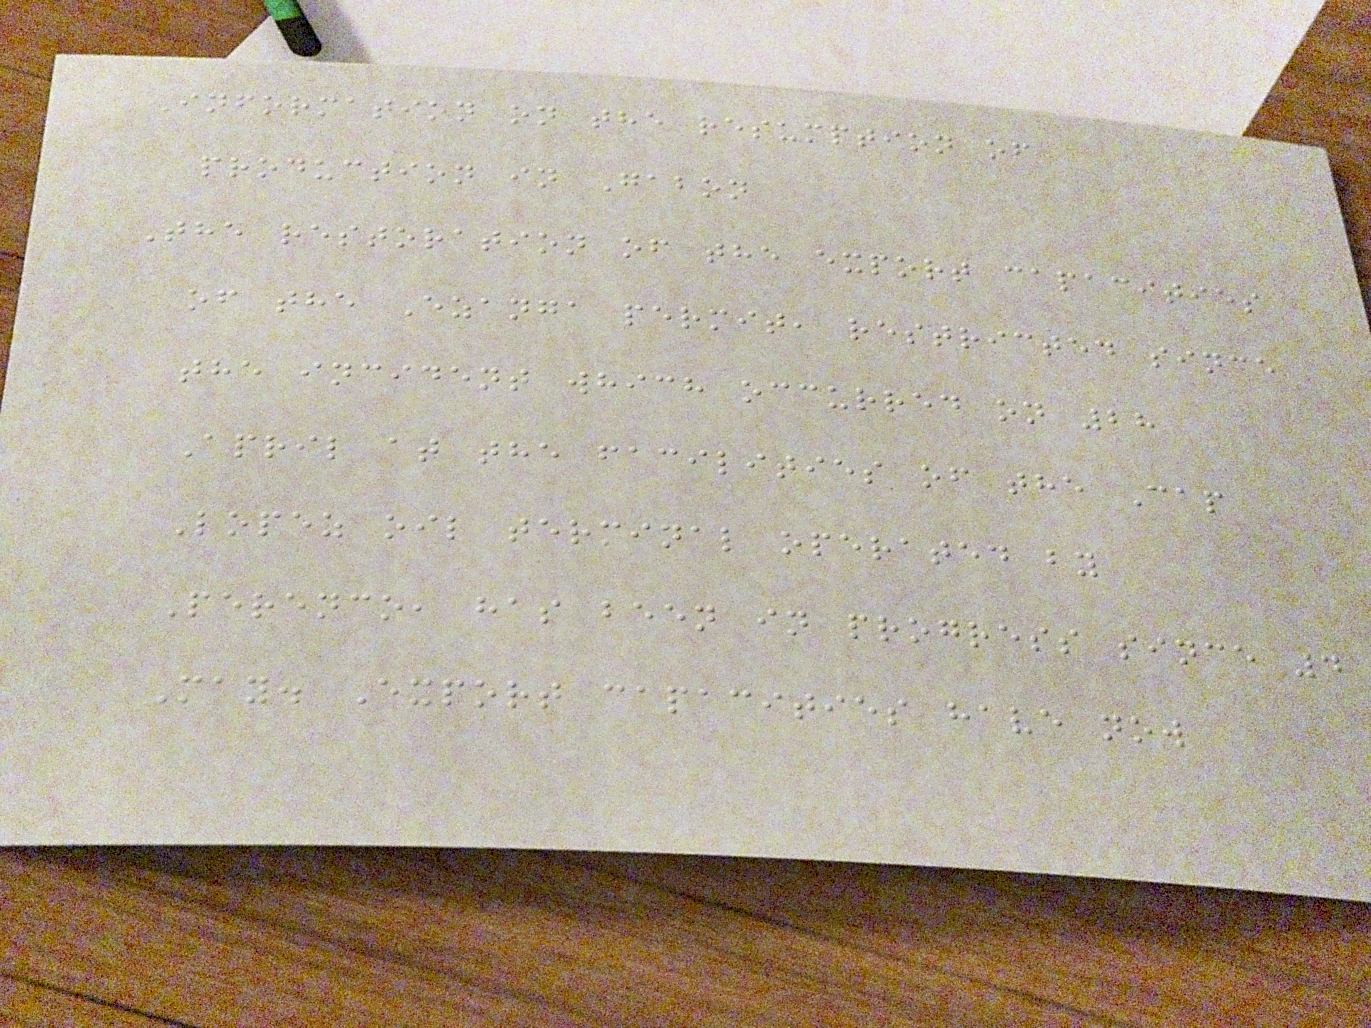Information on the resumption of
production in Gabon
The restoration of the export capacities
of the Ezanga permit, restricted since
the incident which occurred on 28
April at the facilities of the Cap
Lopez oil terminal operated by
Perenco, has been in progress since 4
May. Export capacities have now
